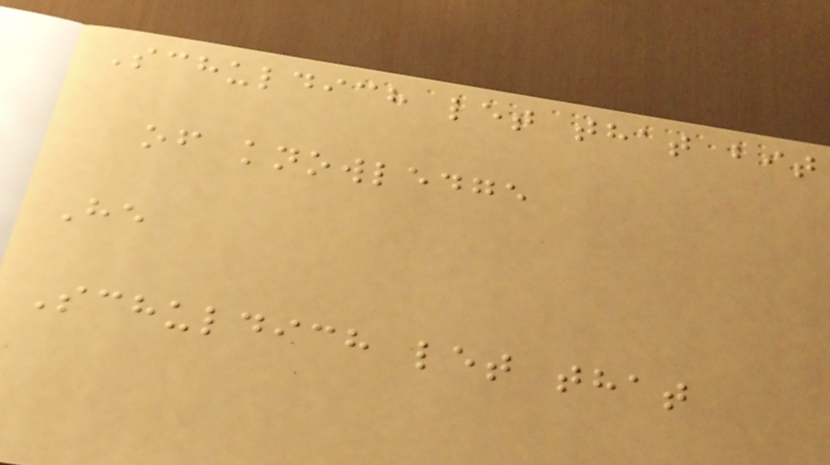Schuldich let that bit
of knowledge
He
Schuldich let that
